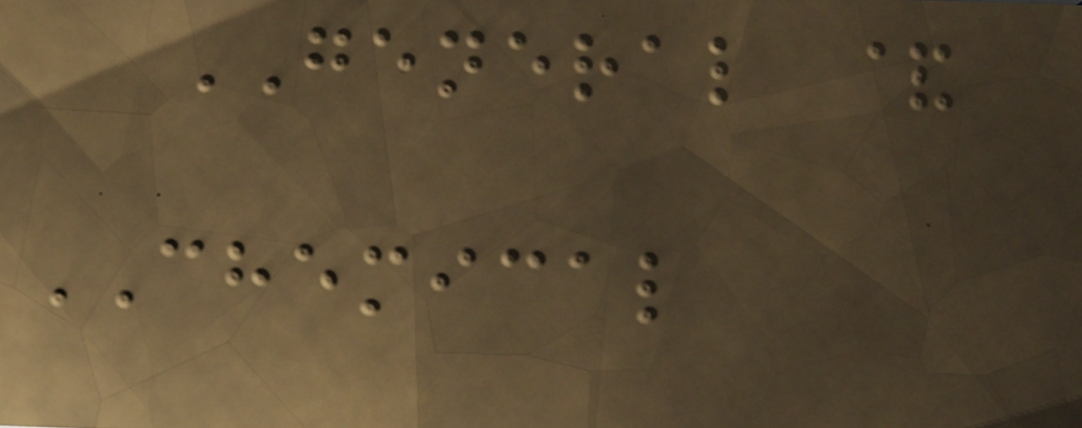GENERAL &
CHEMICAL
